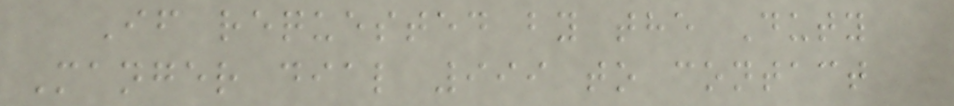If requested by the Duty
Manger dial 999 to contact
